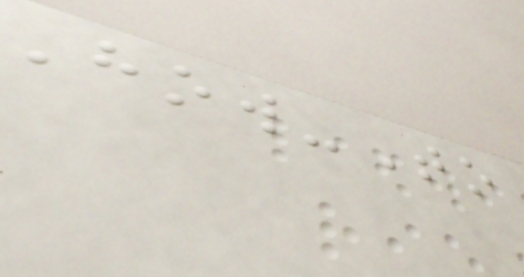How-To
